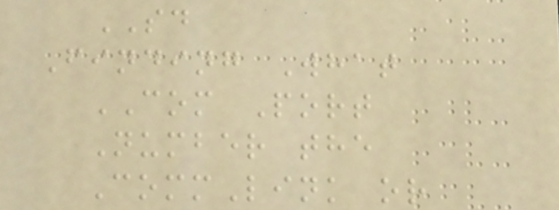SD
Finding What
COM Port
Number the
CommLink or
